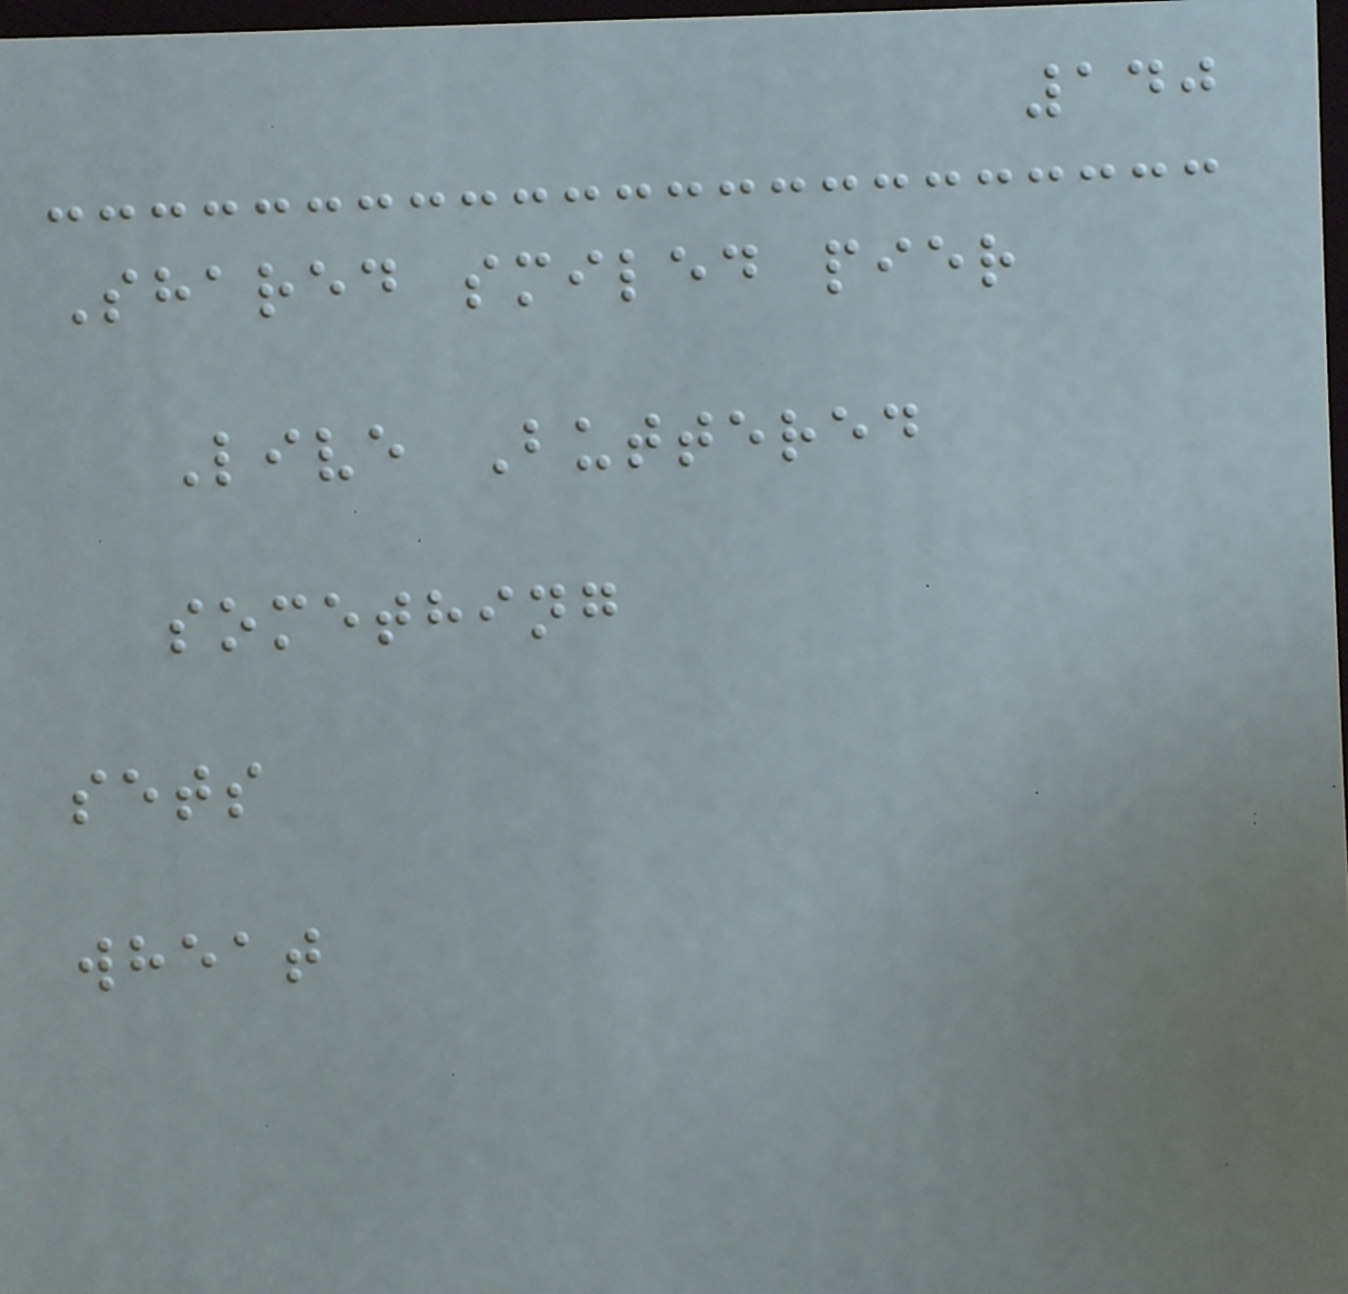140
Shared smiled pier
Live Buttered
something
sets
wheat
